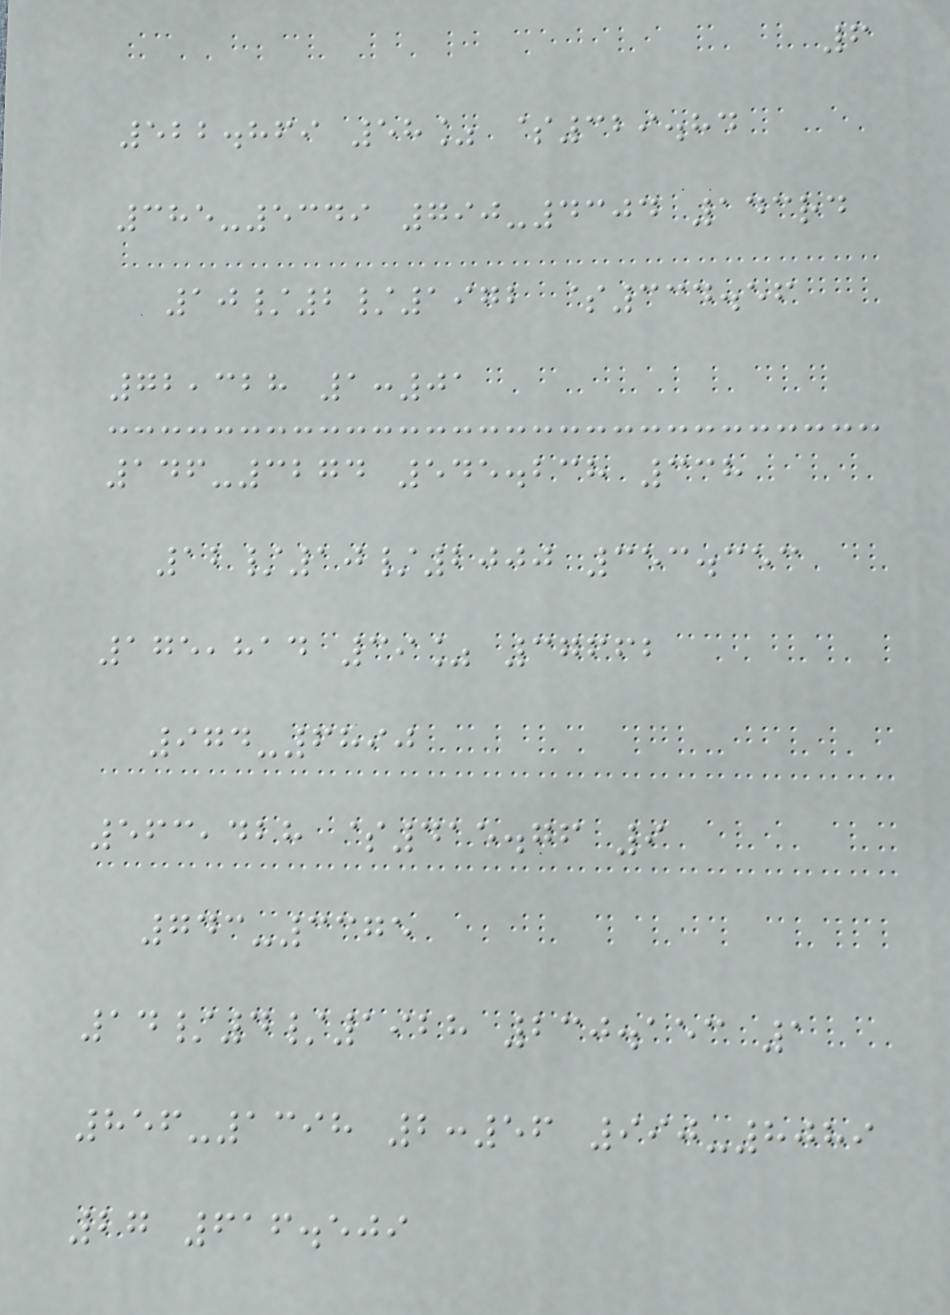6
522.869 58% $329.84
385-5349 790-4304 143rd
10/2/1972 $334.56
72,328 1:01
146-3274 545.238 338
12/10/2000 353.353
175,814 39% 37662
974-6890
563,428 $415.76 9
743-3375
14/4/1928 230.153 1
856-1398 2:56 990-8089
27 616.509
